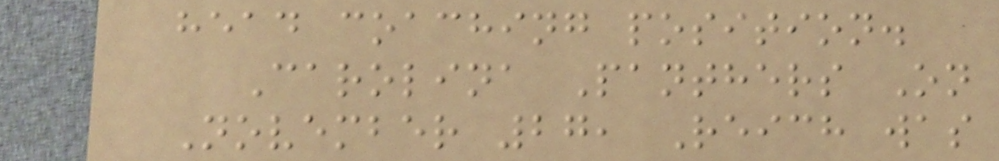head coaching position.
Carolina Panthers On
November 27, Reich was
